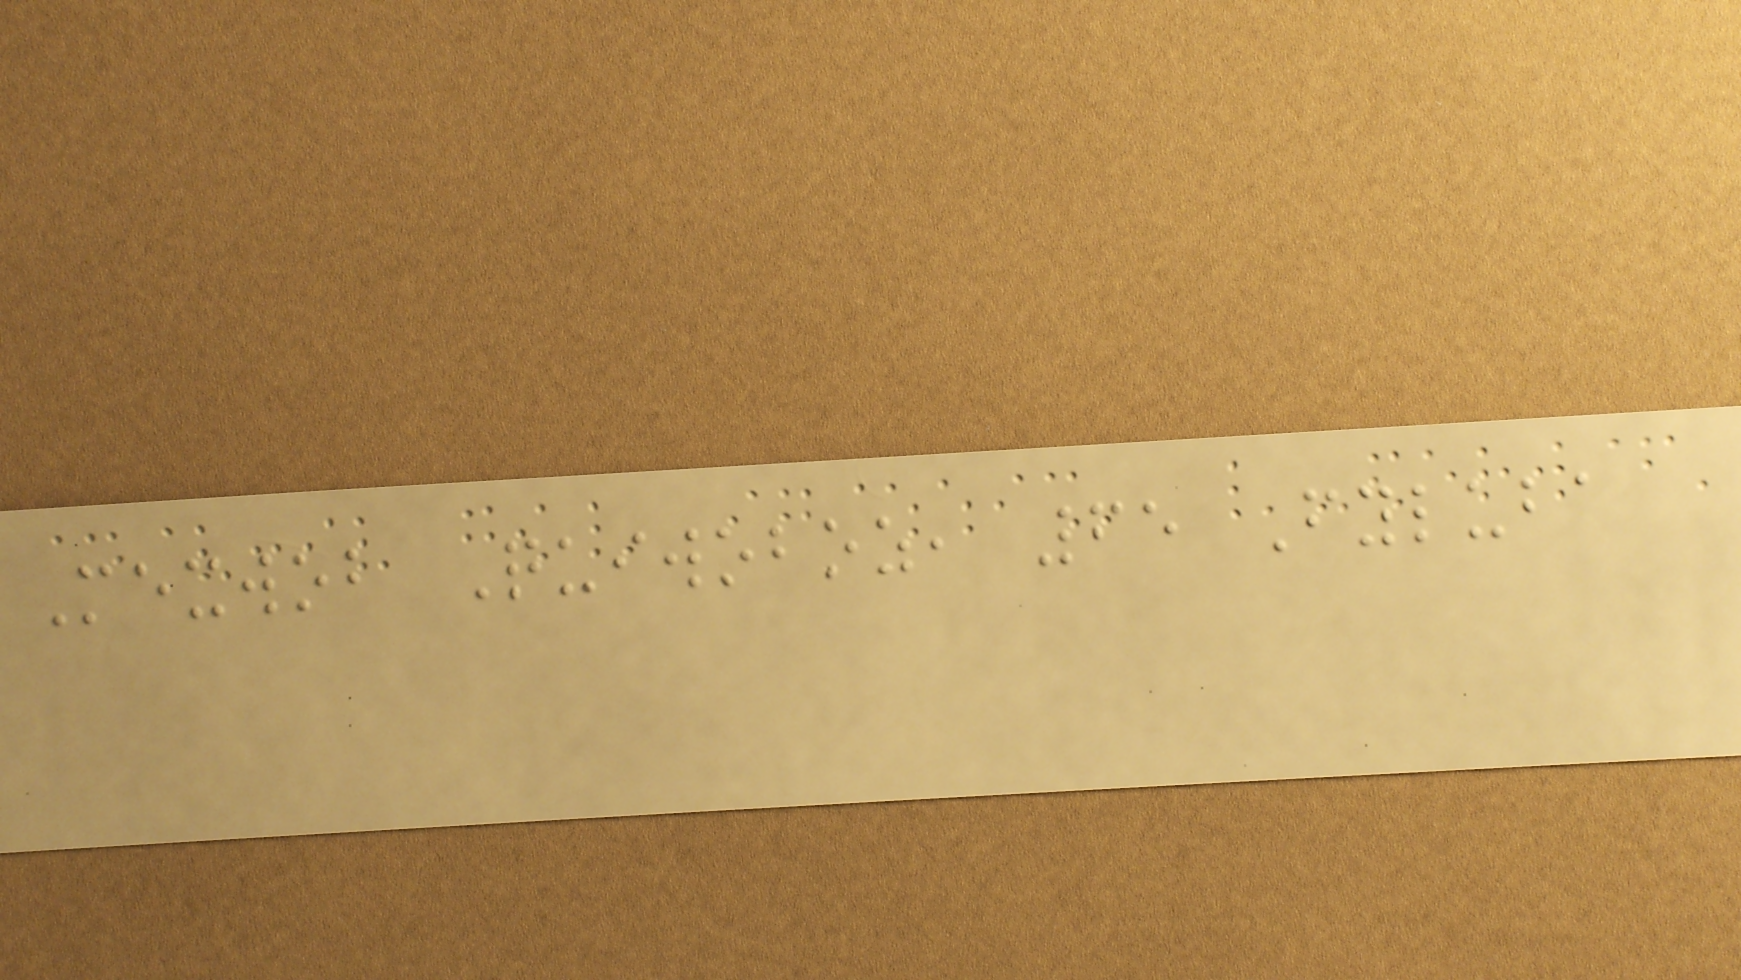Mexwob Quiwoboz, 65 Fyluba
